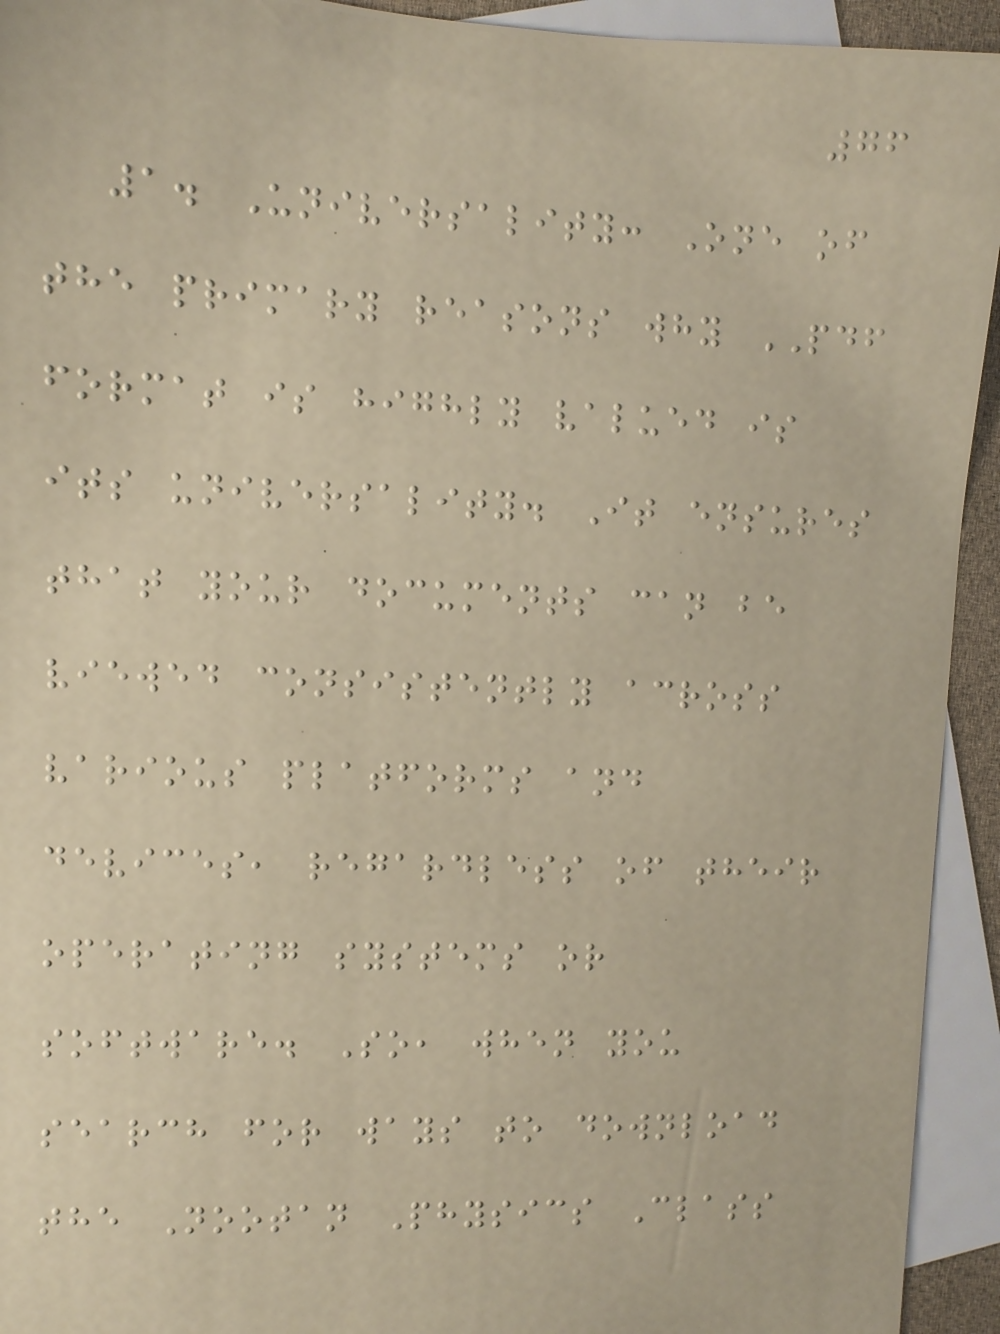76
1. Universality: One of
the primary reasons why PDF
format is highly valued is
its universality. It ensures
that your documents can be
viewed consistently across
various platforms and
devices, regardless of their
operating systems or
software. So, when you
search for ways to download
the Nootan Physics Class
